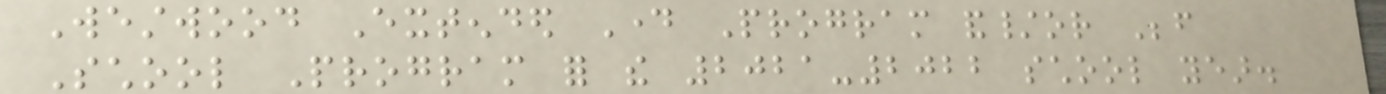Westwood Extended Day Program and/or Before
School Program for the 2021-2022 school year.
